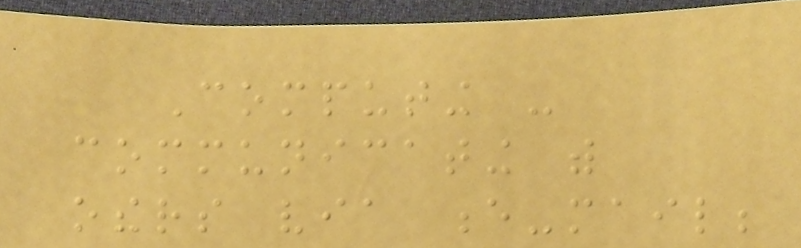Computing -
communicating with
others via e-mail;
